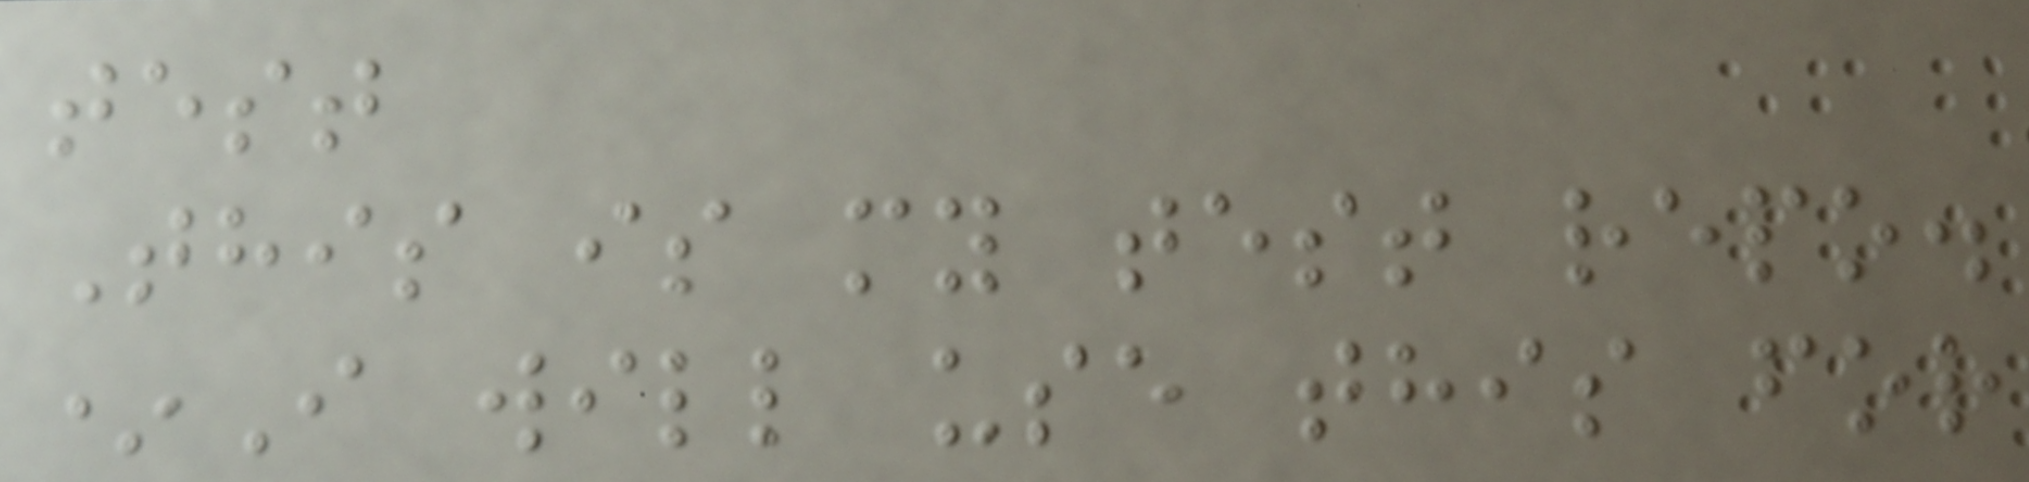test
This is my test repo.
*I will use this for
